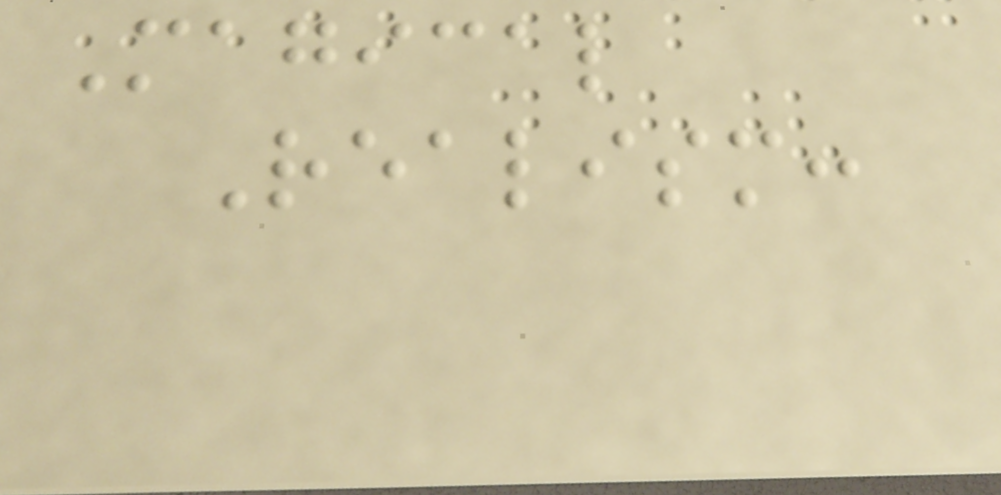Magical
Realism:
